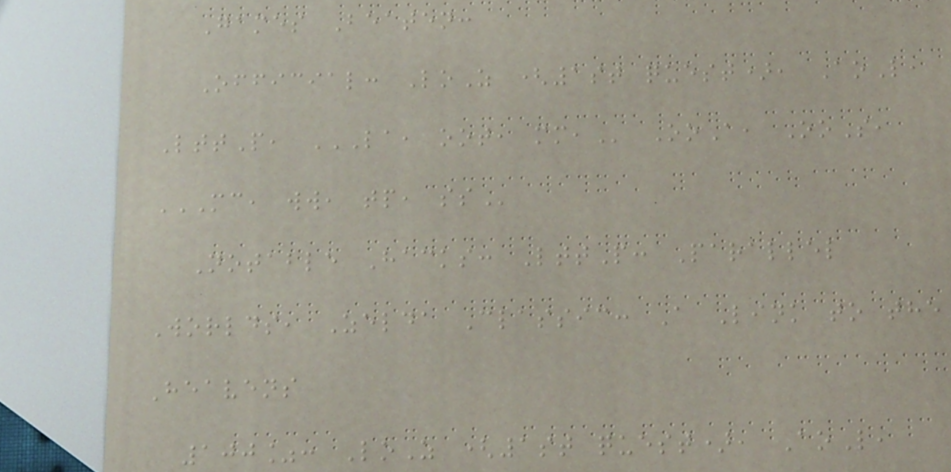Games Beaten:
Official: LoZ (1st quest), AoL,
LttP, LA, OOT, MM, OoA, OoS,
MC, WW, TP, SS
Notable Hacks: LttP: Parallel
Worlds, Zelda Classic: A Link to the
Heavens
100%: LoZ (1st quest), AoL,
